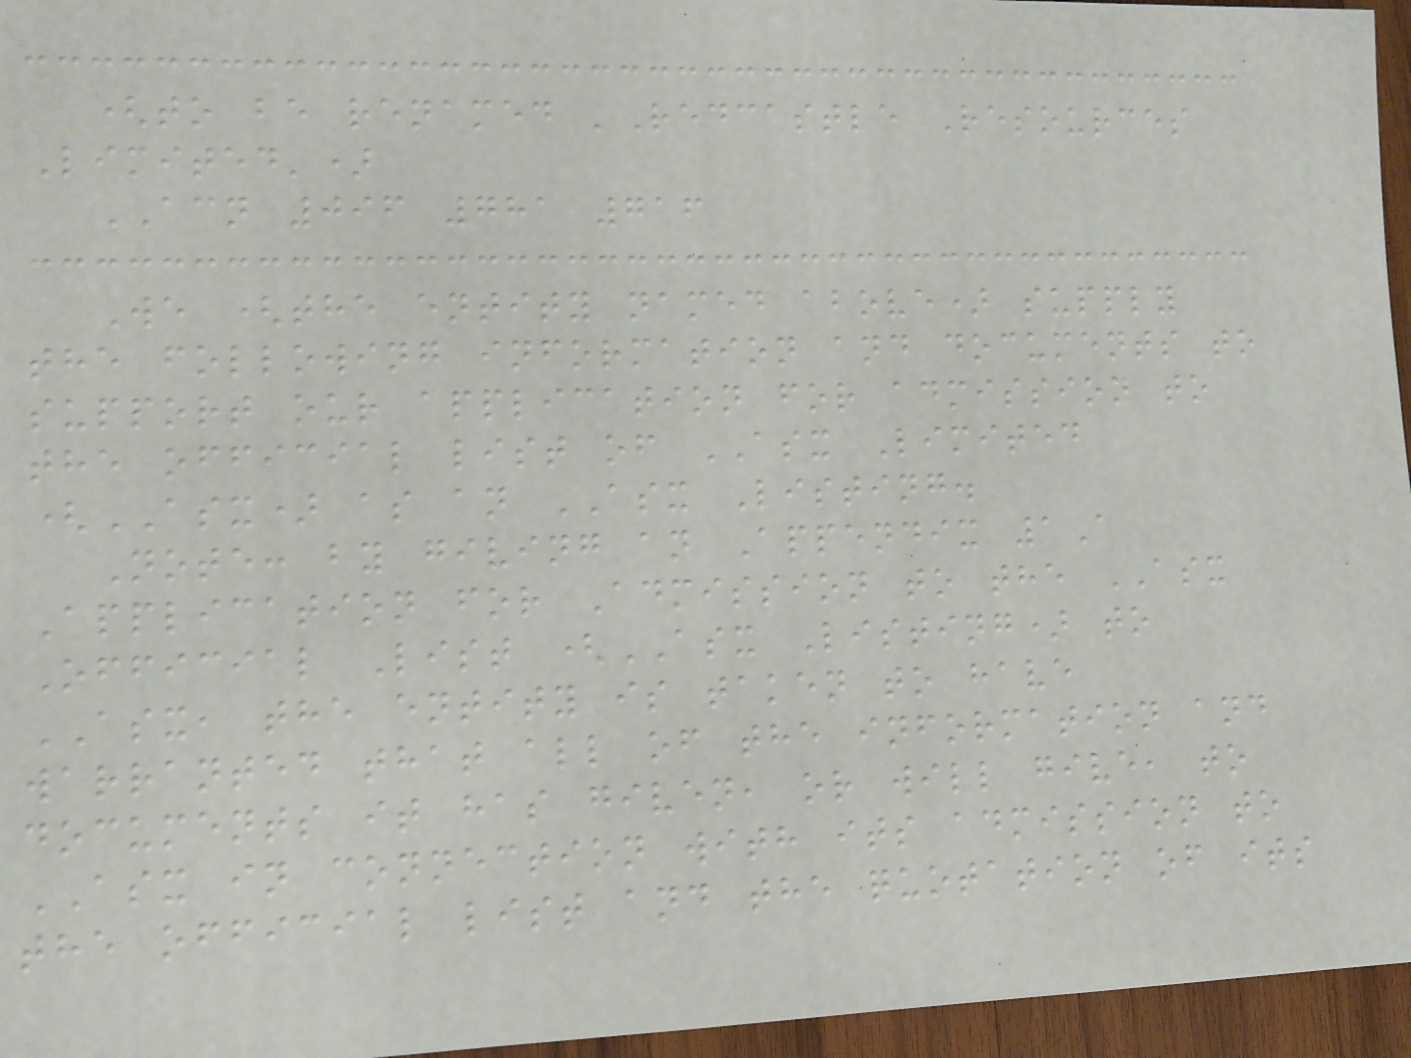(to be renamed 'Redcastle Resources
Limited')
ACN 096 781 716
We (the entity named above) supply
the following information and documents to
support our application for admission to
the official list of ASX Limited
(ASX) as an ASX Listing.
Note: by giving an Appendix 1A
Application for Admission to the ASX
Official List (ASX Listing) to
ASX, the entity is taken to have
warranted that all of the information and
documents it has given, or will give, to
ASX in connection with its admission to
the official list and the quotation of its
